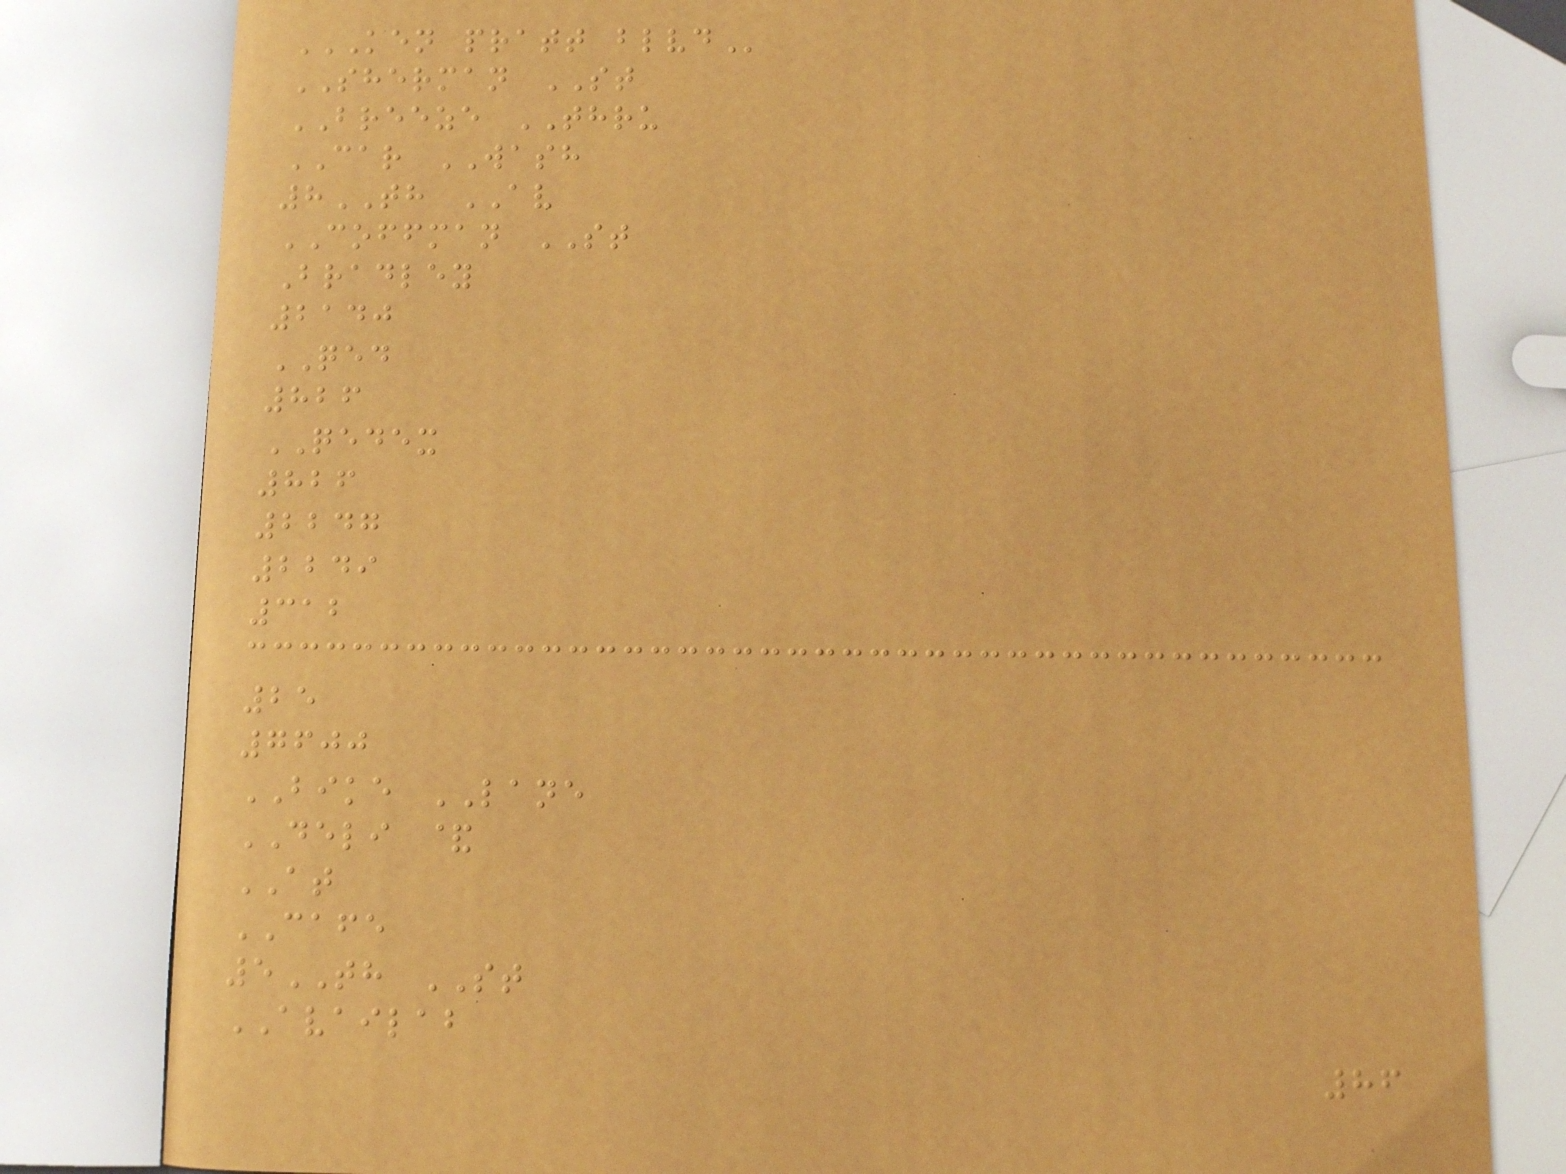KEN PRATT BLVD
SHERMAN ST
BREEZE THRU
CAR WASH
8TH AV
COFFMAN ST
Bradley
2140
QED
826
QEDEX
826
2247
2249
312
25
7600
BIKE LANE
DELI &
AT
CAFE
5TH ST
AVAILAB
86
